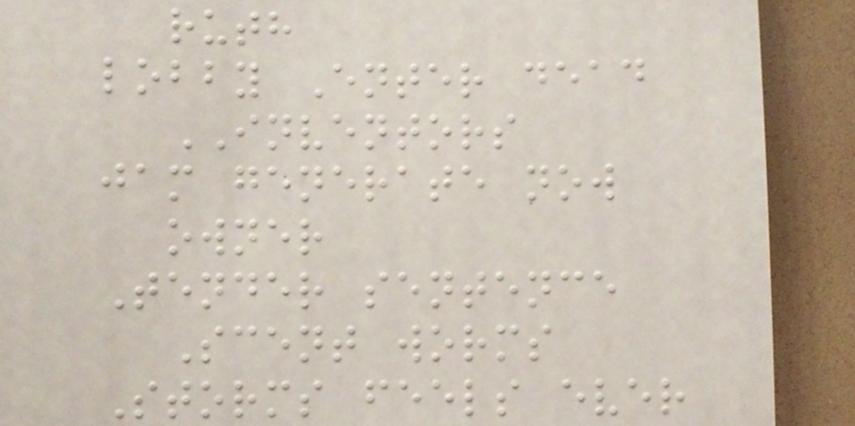ruth
lobby Enter dead
INVENTORS
jam generate now
owner
Tender sentence
Scent worms
Storms feels ever
